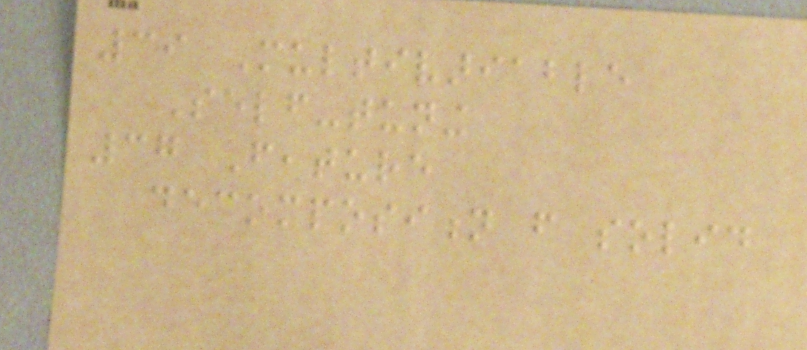39 Multivariable
Self-tuning
37 Feature
decomposition from solid
